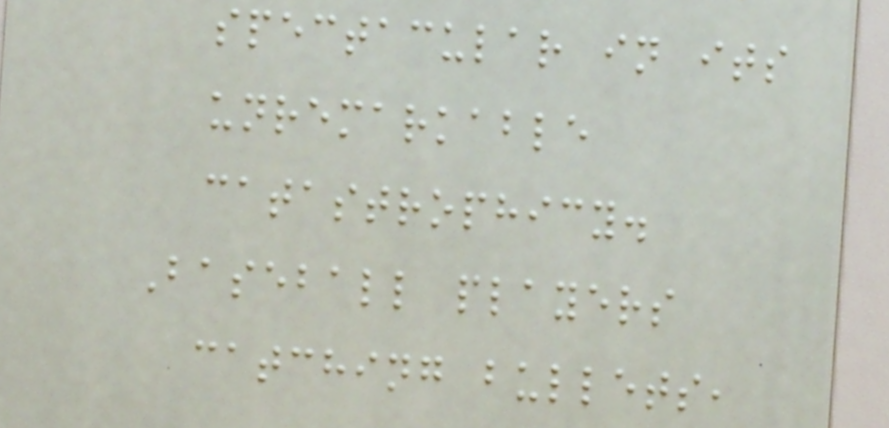spectacular in its
unremarkable
catastrophicy.
Baseball players
catching bullets,
